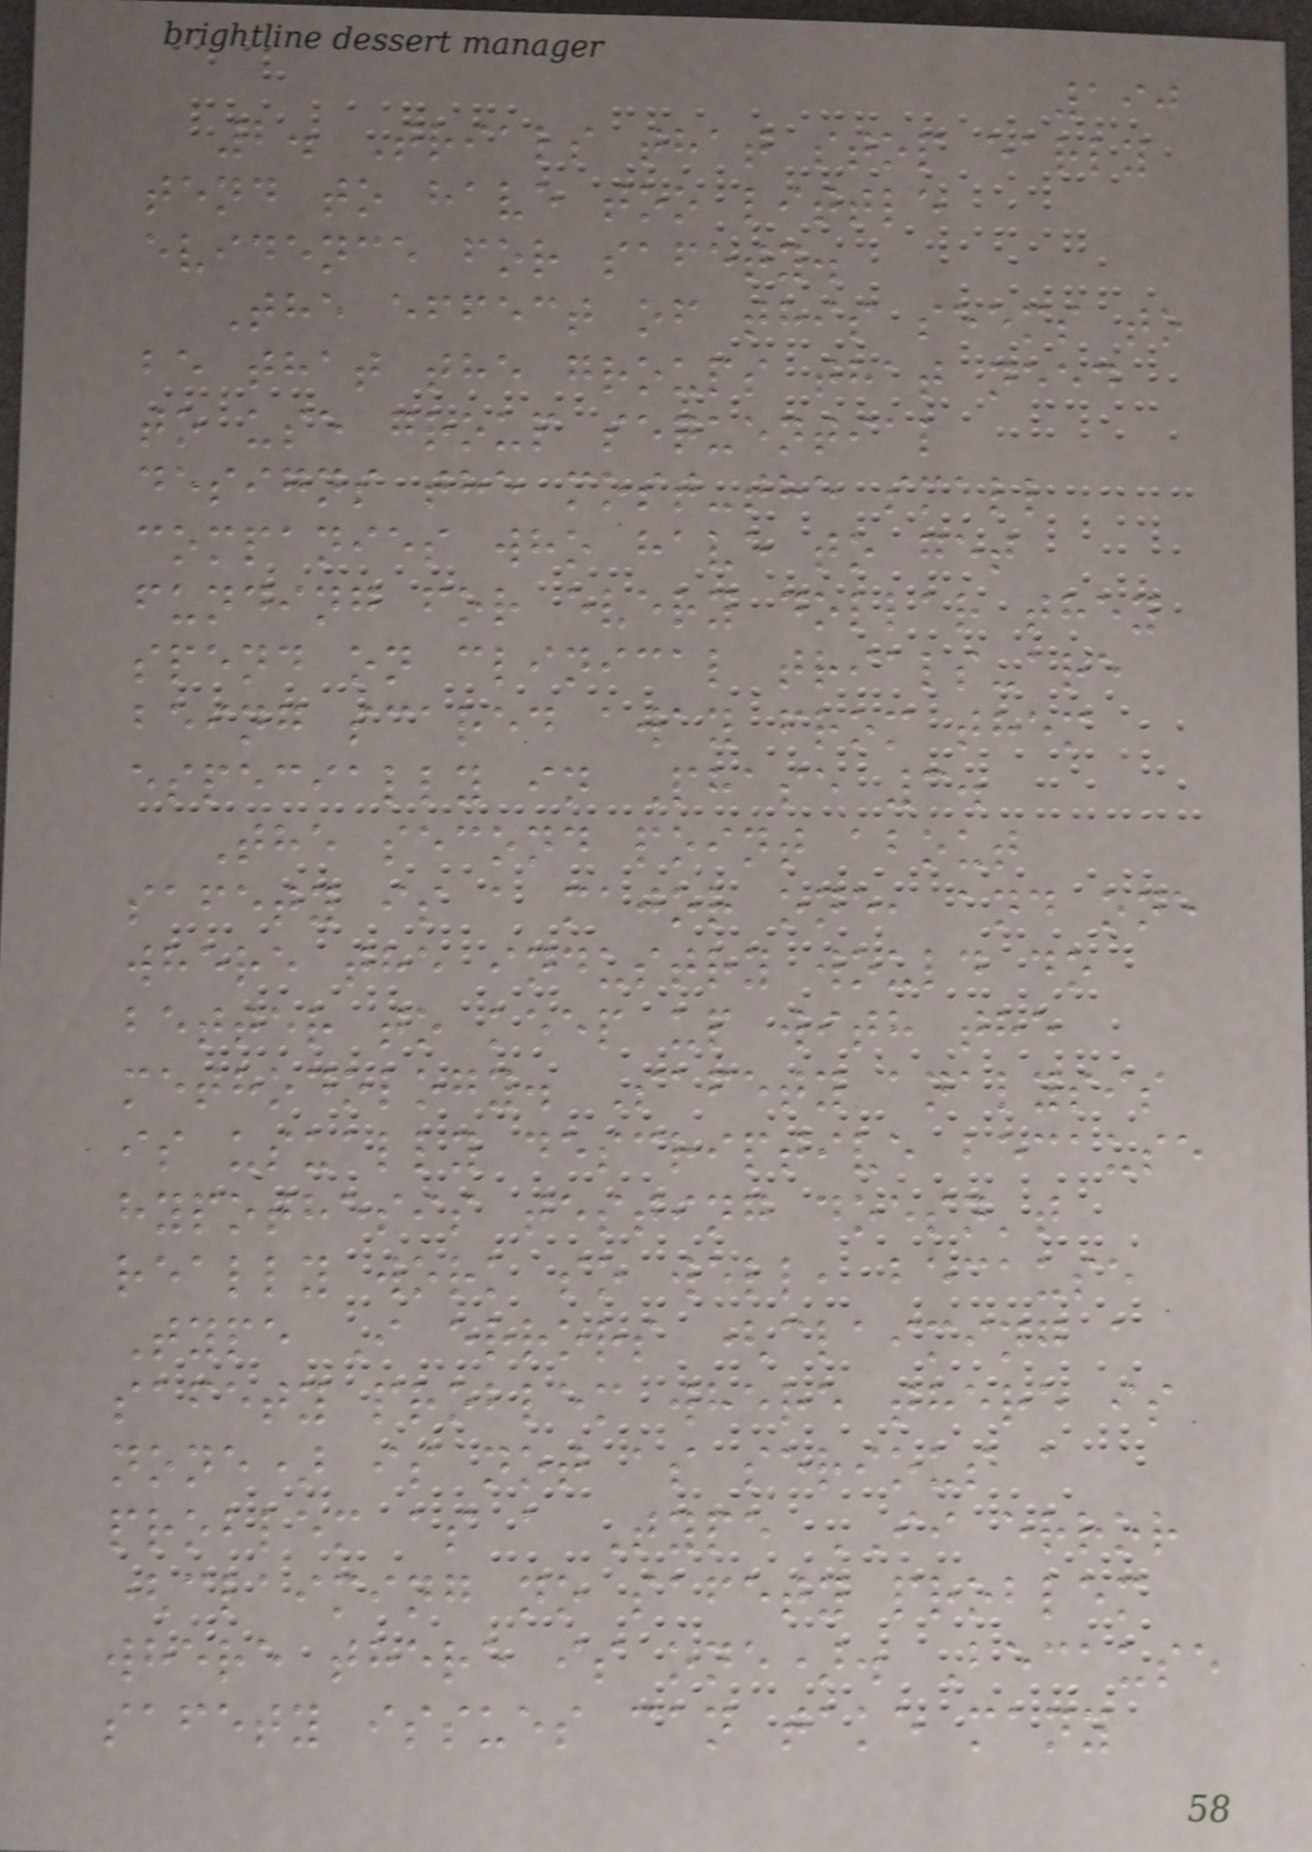190
2. Trials that stop early
tend to have too little
evidence for safety.
The effect of this seems to
be that the groups that need
to use group sequential
designs the most-the small
companies who have to get
funding for every dollar they
spend on clinical trials-are
being scared away from them
especially in Phase 3.
The second point about
safety is a major one, and one
where the industry would do
better to keep up with the
methodology. Safety analysis
is usually descriptive because
hypothesis testing doesn't
really work so well, because
Type I errors (claiming a
safety problem where there is
none) is not as serious a
problem as a Type II error
(claiming no safety problem
where there is one). Because
safety issues can take many
